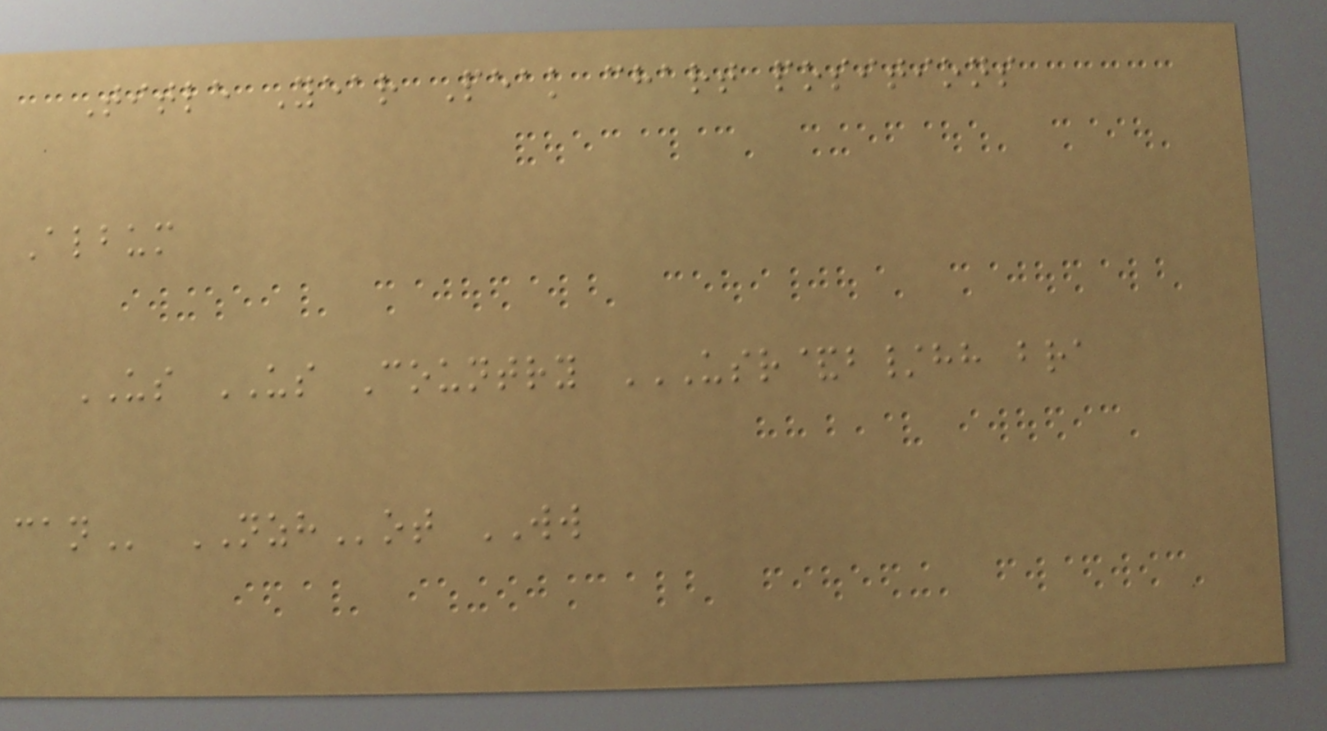Title Year Peak chart positions
Album
US US Country USR&B/HH BRA
CAN NZHot WW
